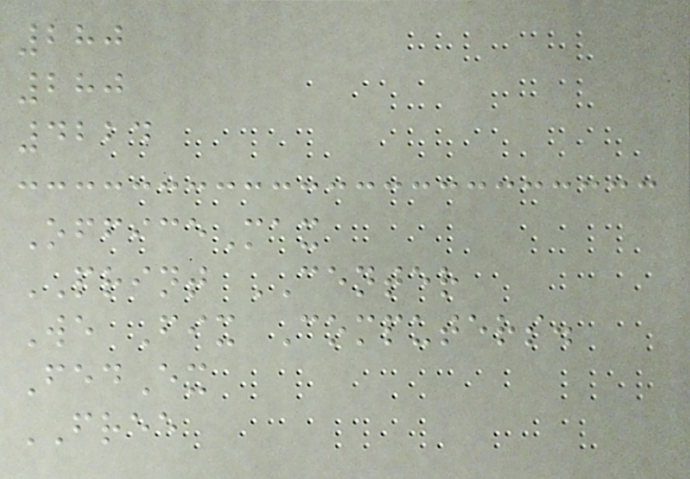280
280
4224
OfficeMax
PRINT CENTER
We Fix Computers.
FedEx
FREE
